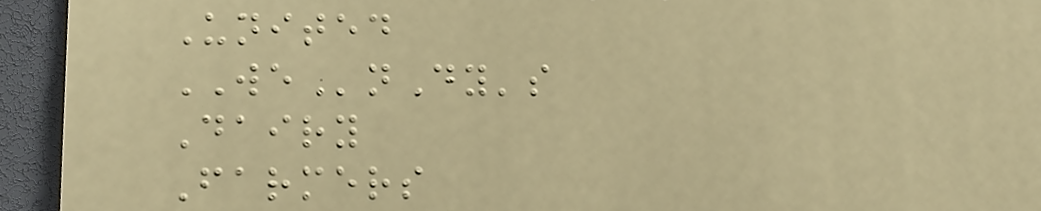United
WEnDy's
Dairy
Farmers
